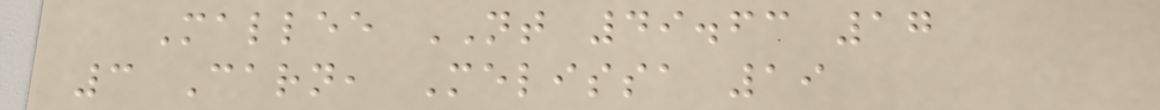Mallee NT 49.63 17
3 Carn, Melissa 19
